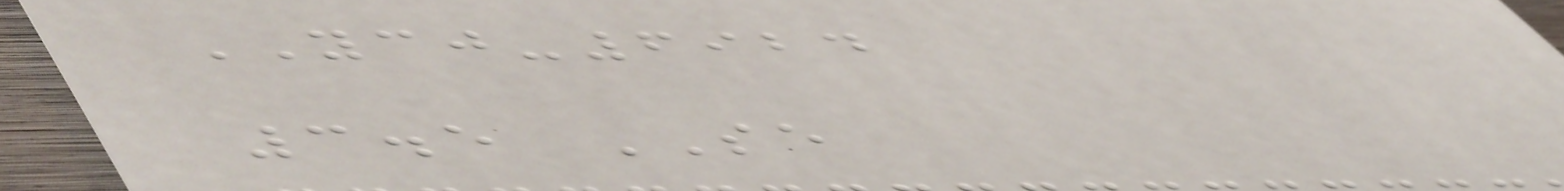YCJ-6924
3.5 SE
